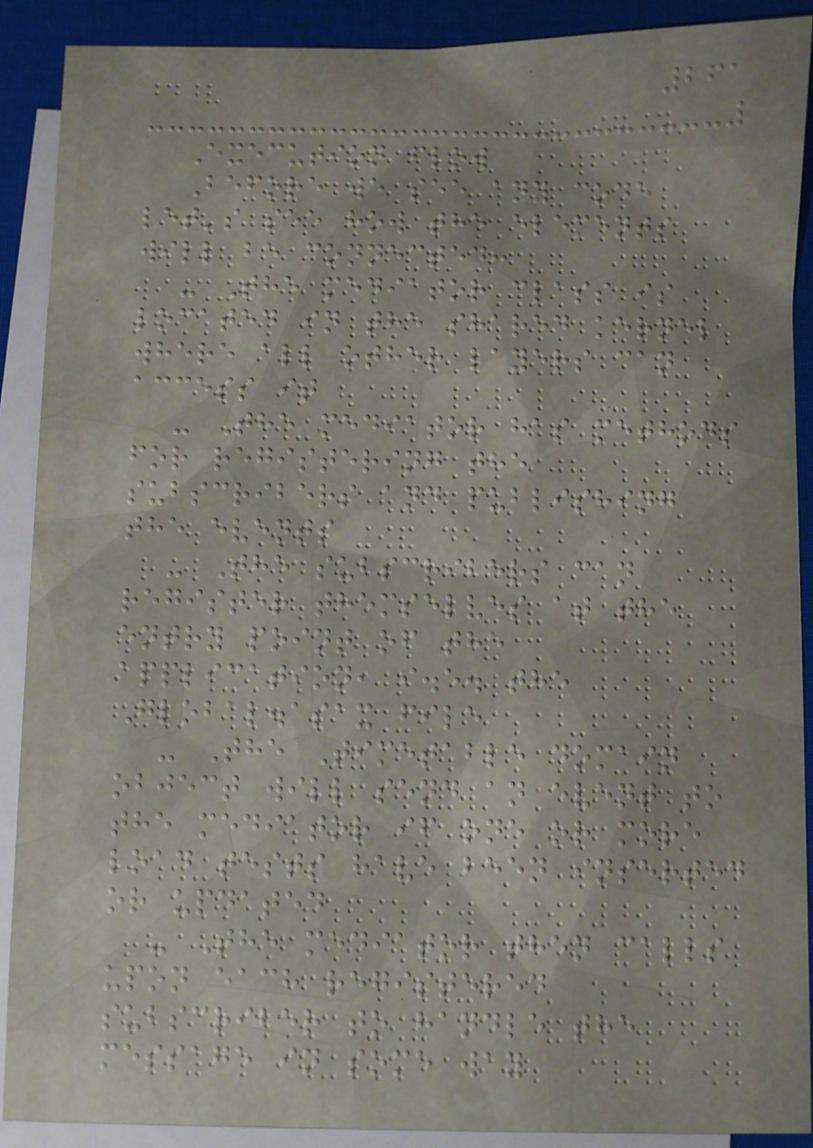261
Execution flow
Before we see any code
let's see how the elements
will be connected:
- The mediator class is
located in the shared kernel
where all other layers can
access it
- The mediator has methods
for registering the
subscribers and publishing
the events
- The subscribers can
register themselves at the
entry point of the
application, i.e. the
Global.asax file
- The Timetable domain
object will send an event to
the mediator if one or more
load tests have been inserted
or updated
- The mediator then calls
upon each registered
subscriber to handle the
message in some way
